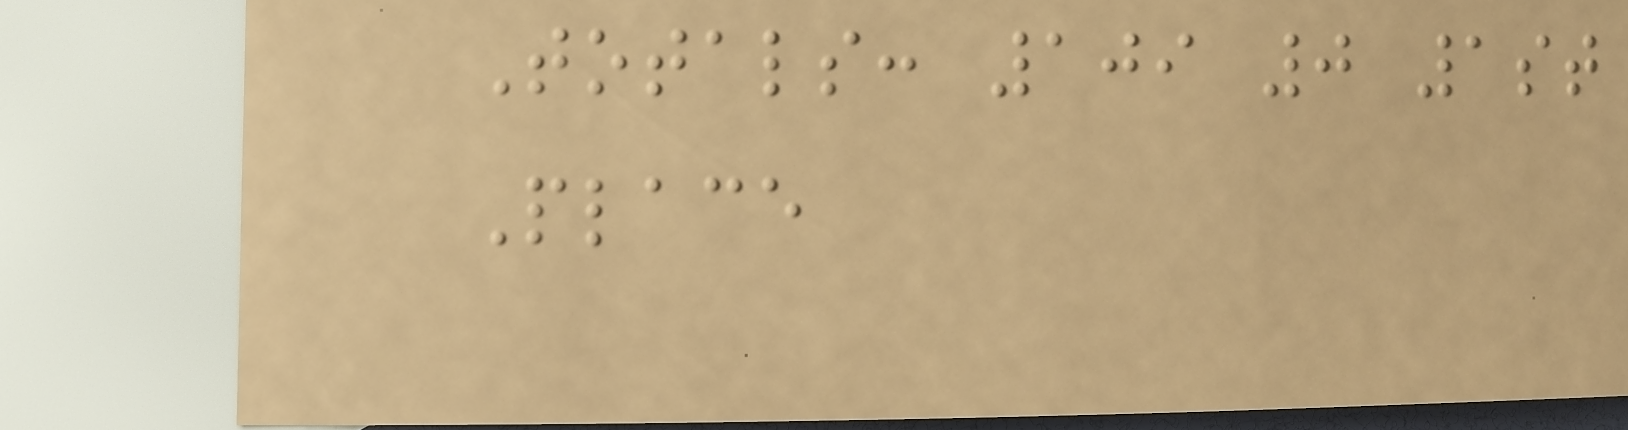Totals: 109 0 1st
Place
